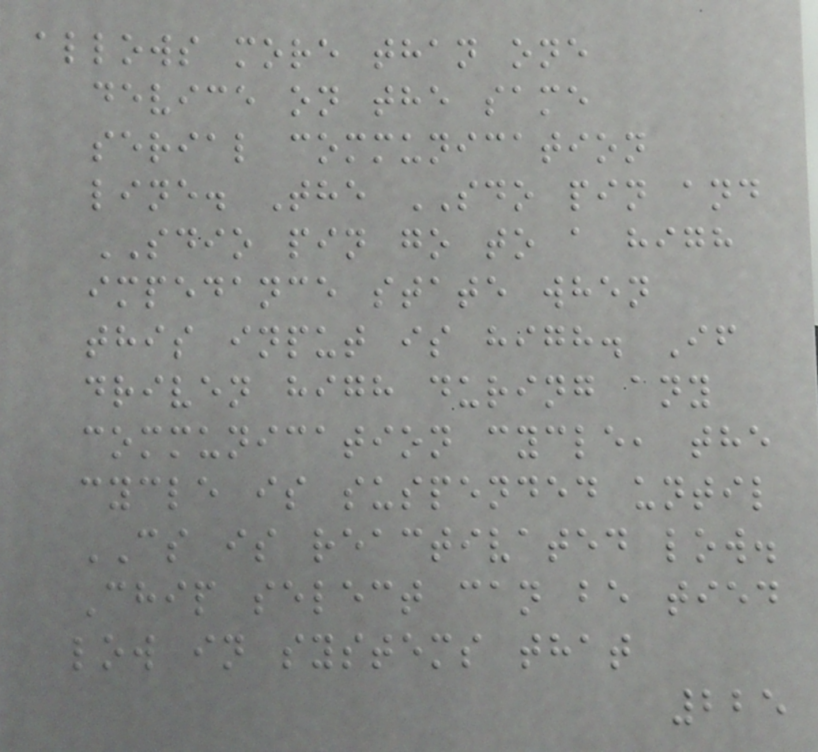allows more than one
device on the same
serial communication
line. The SDO pin and
SDIO pin go to a high
impedance state when
this input is high. If
driven high during any
communication cycle, the
cycle is suspended until
CS is reactivated low.
Chip select can be tied
low in systems that
225
